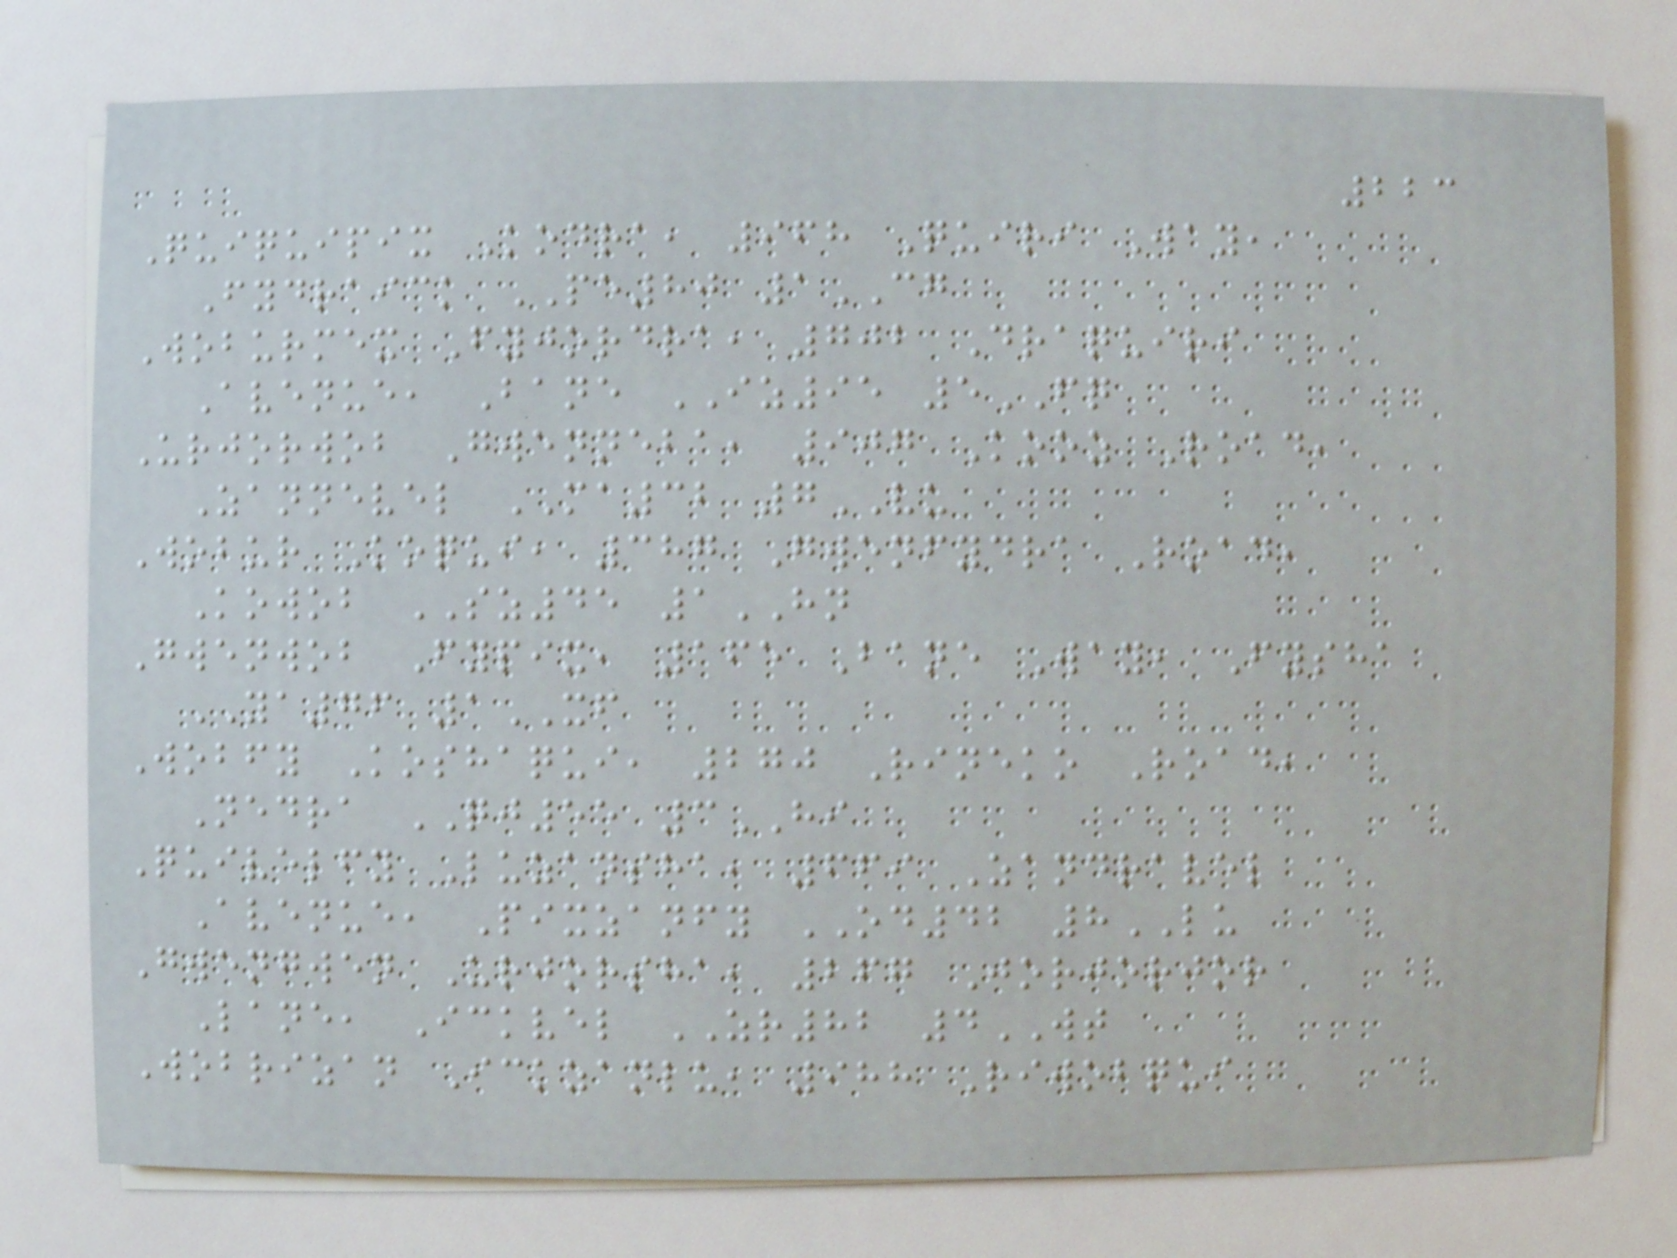223
Quiquipix Kodra, 968 Quiri Way,
Fydraick PE80 1CG
Woburmex Fyjordra, 702 Draquiri
Avenue, Bane IZ95 5FQ
Urjorwob Gwenneba, 907 Kooz Road,
Zannevel MA32 7VU
Wobur Koqui, 387 Gwenfydra Road,
Kowob SZ45 1HN
Gwenwob Fypix, 165 Bane Way, Fysha
YA76 1XF
Wobfy Koshaqui, 270 Rineko Road,
Nedra QJ55 3HI
Quivelfy Luzansha, 669 Zandravel
Avenue, Pixzanfy OD42 8LU
Gwengwen Urjorsha, 267 Jorjorjor
Lane, Ickvel ZR82 4WT
Wobrizan Ickzanlu, 988 Riwobqui
